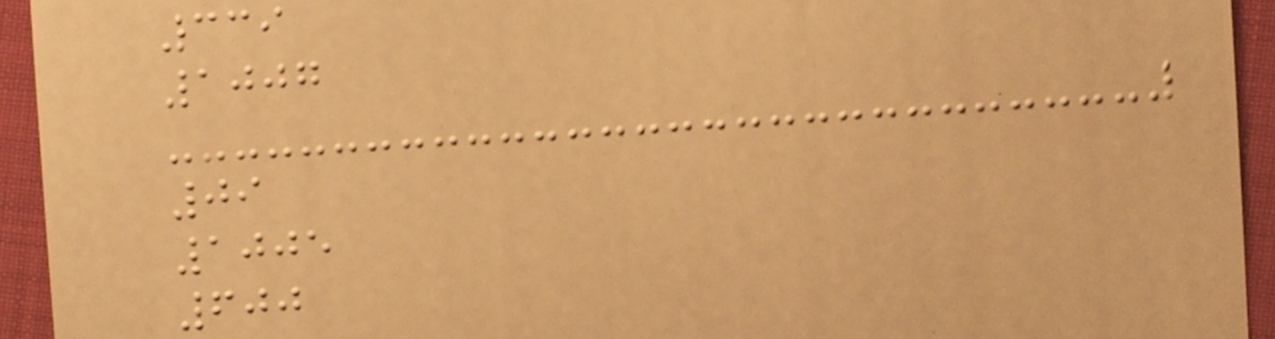339
1007
09
1005
600
